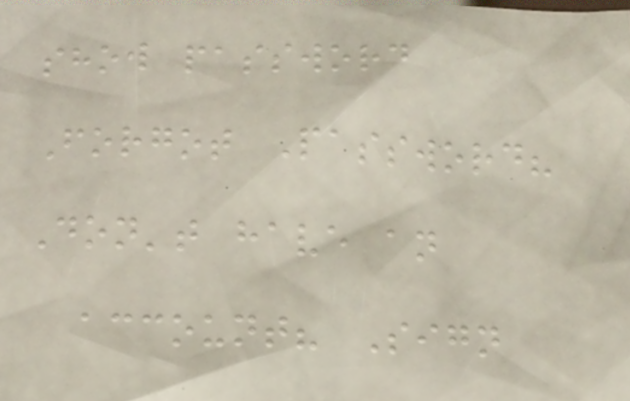show password
Forgot Password?
Don't have an
account? Sign
